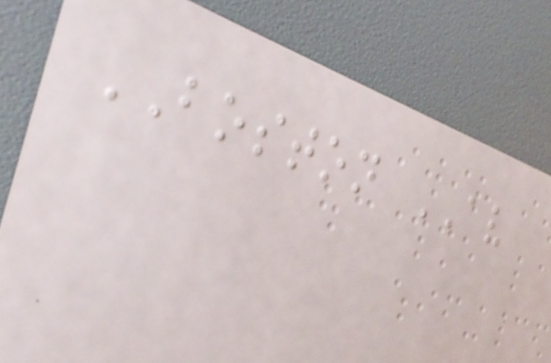BOSTON AV
